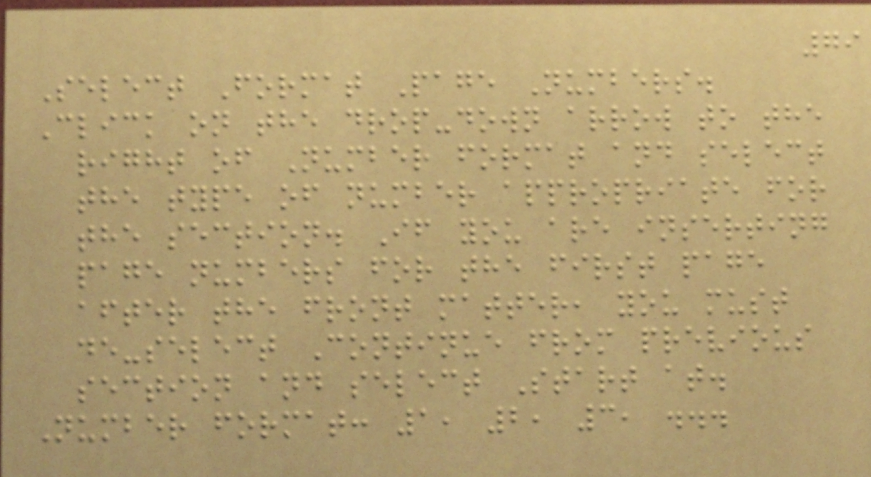79
Select Format Page Numbers.
Click on the drop-down arrow to the
right of Number format and select
the type of number appropriate for
the section. If you are inserting
page numbers for the first page
after the front matter, you must
de-select Continue from previous
section and select Start at.
Number format: 1, 2, 3, ...
